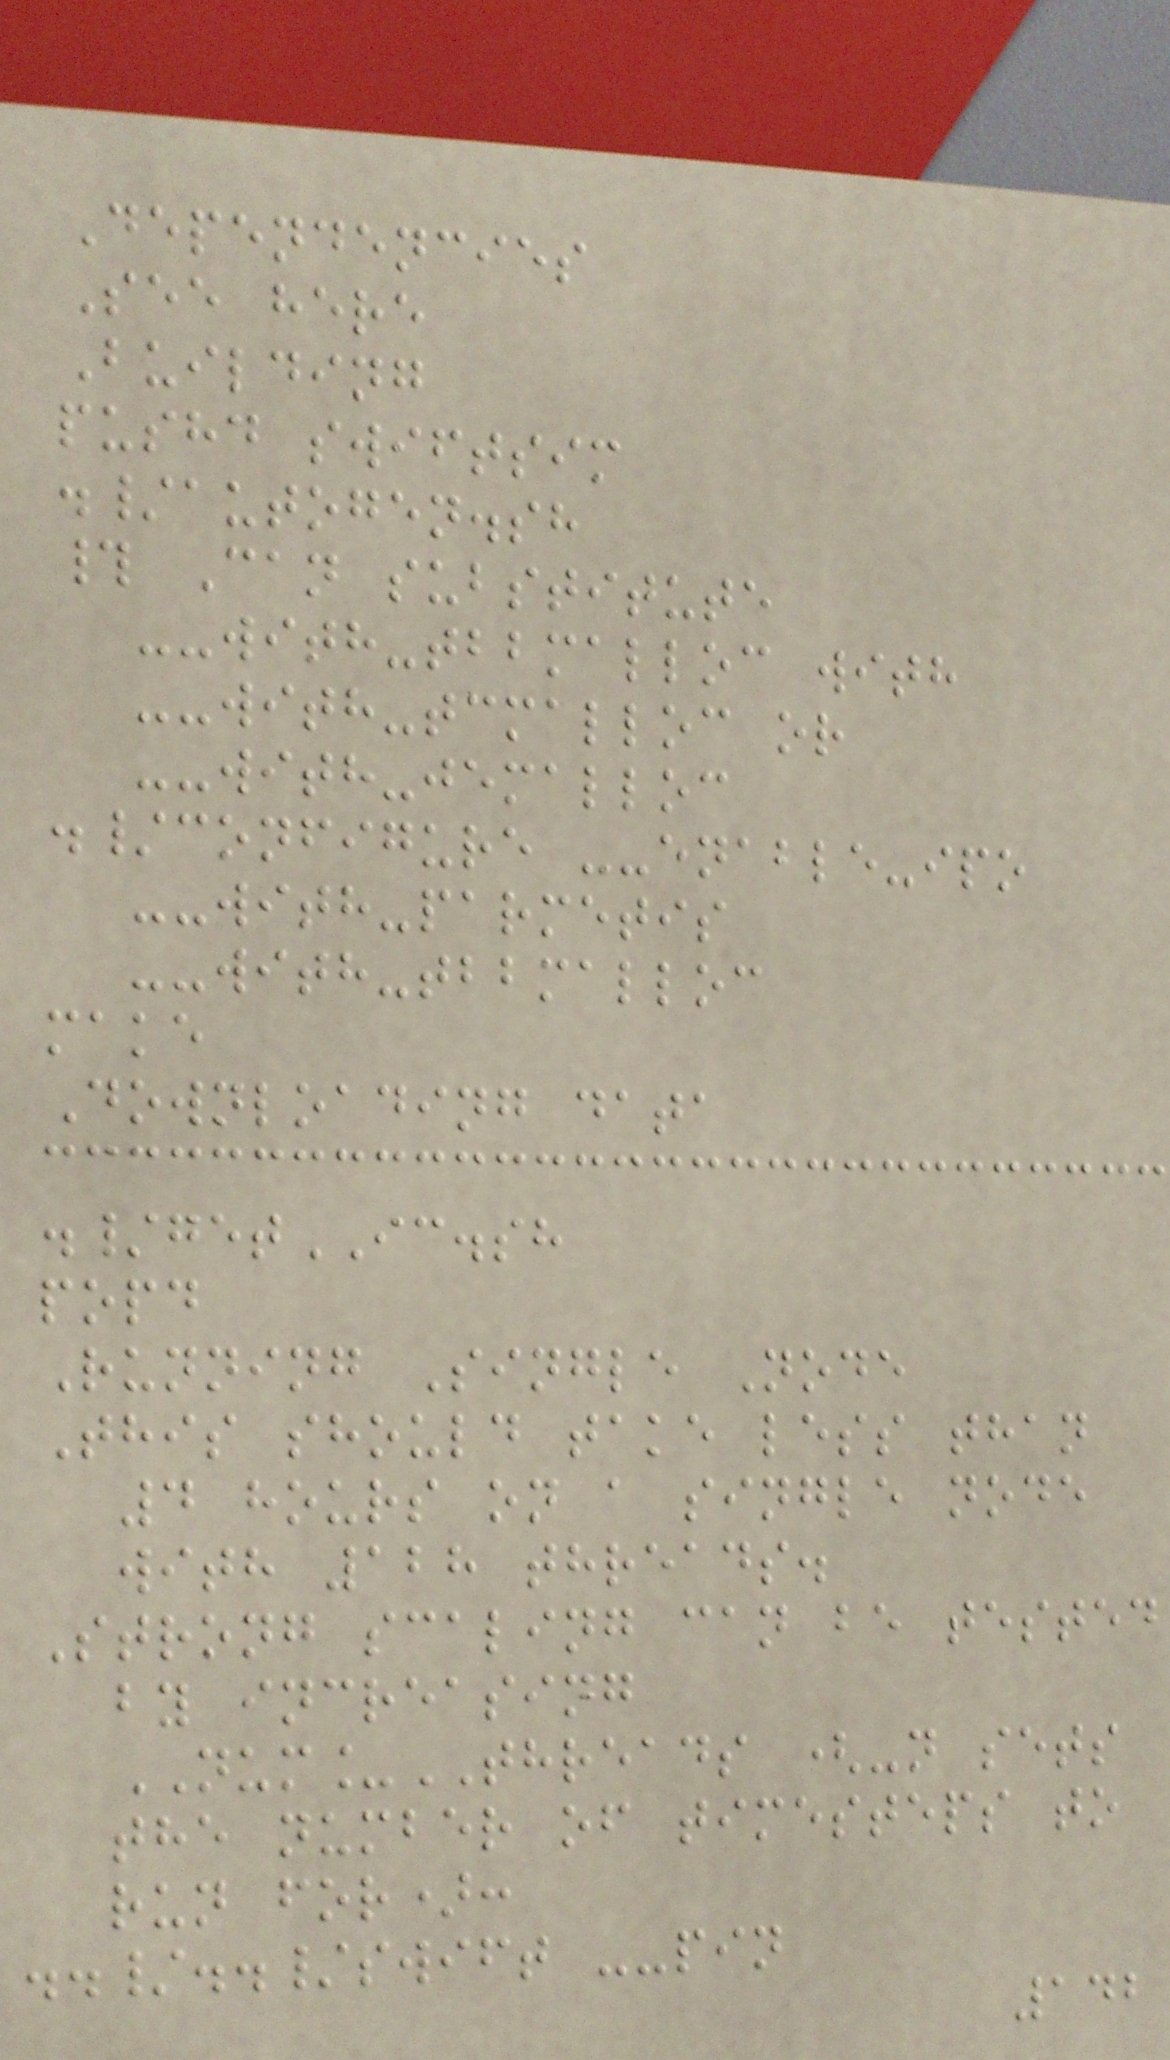Dependencies
See here
Building
pushd swiftsim
./autogen.sh
# Can substitute
--with-tbbmalloc with
--with-tcmalloc or
--with-jemalloc
./configure --enable-ipo
--with-parmetis
--with-tbbmalloc
make
Downloading data
./getIC.sh
popd
Running Single Node
This should take less than
4 hours on a single node
with 128 threads.
Strong scaling can be tested
by increasing
NUM_THREADS (-n sets
the number of timesteps to
run for):
../../swift --pin
142
